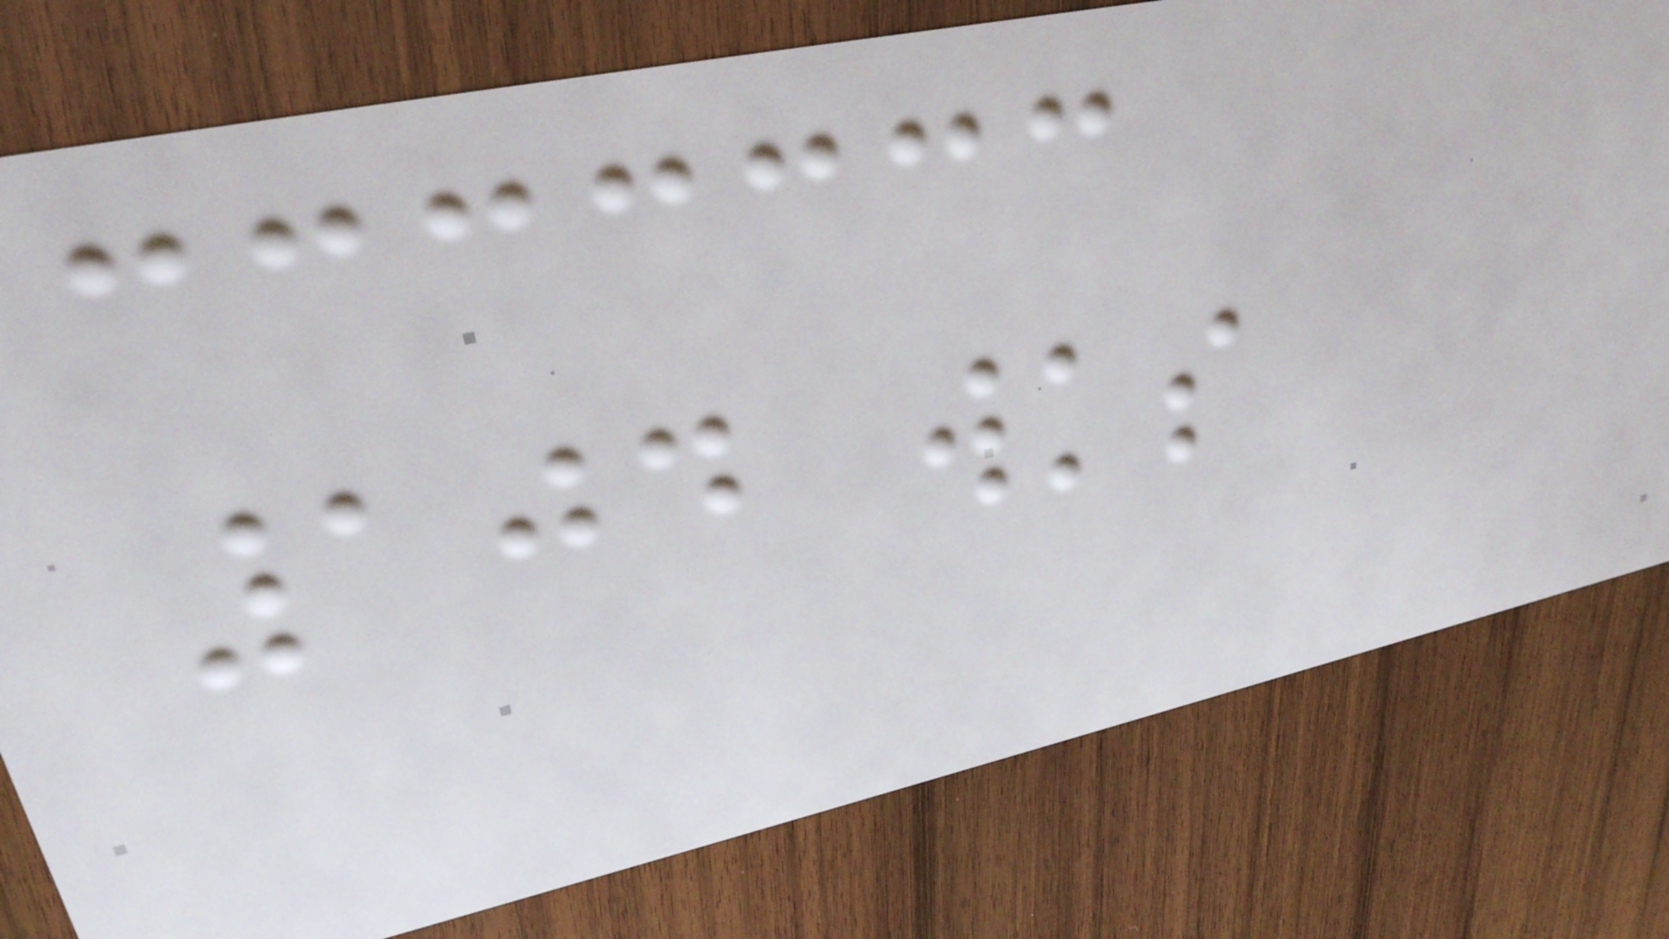104 wks
